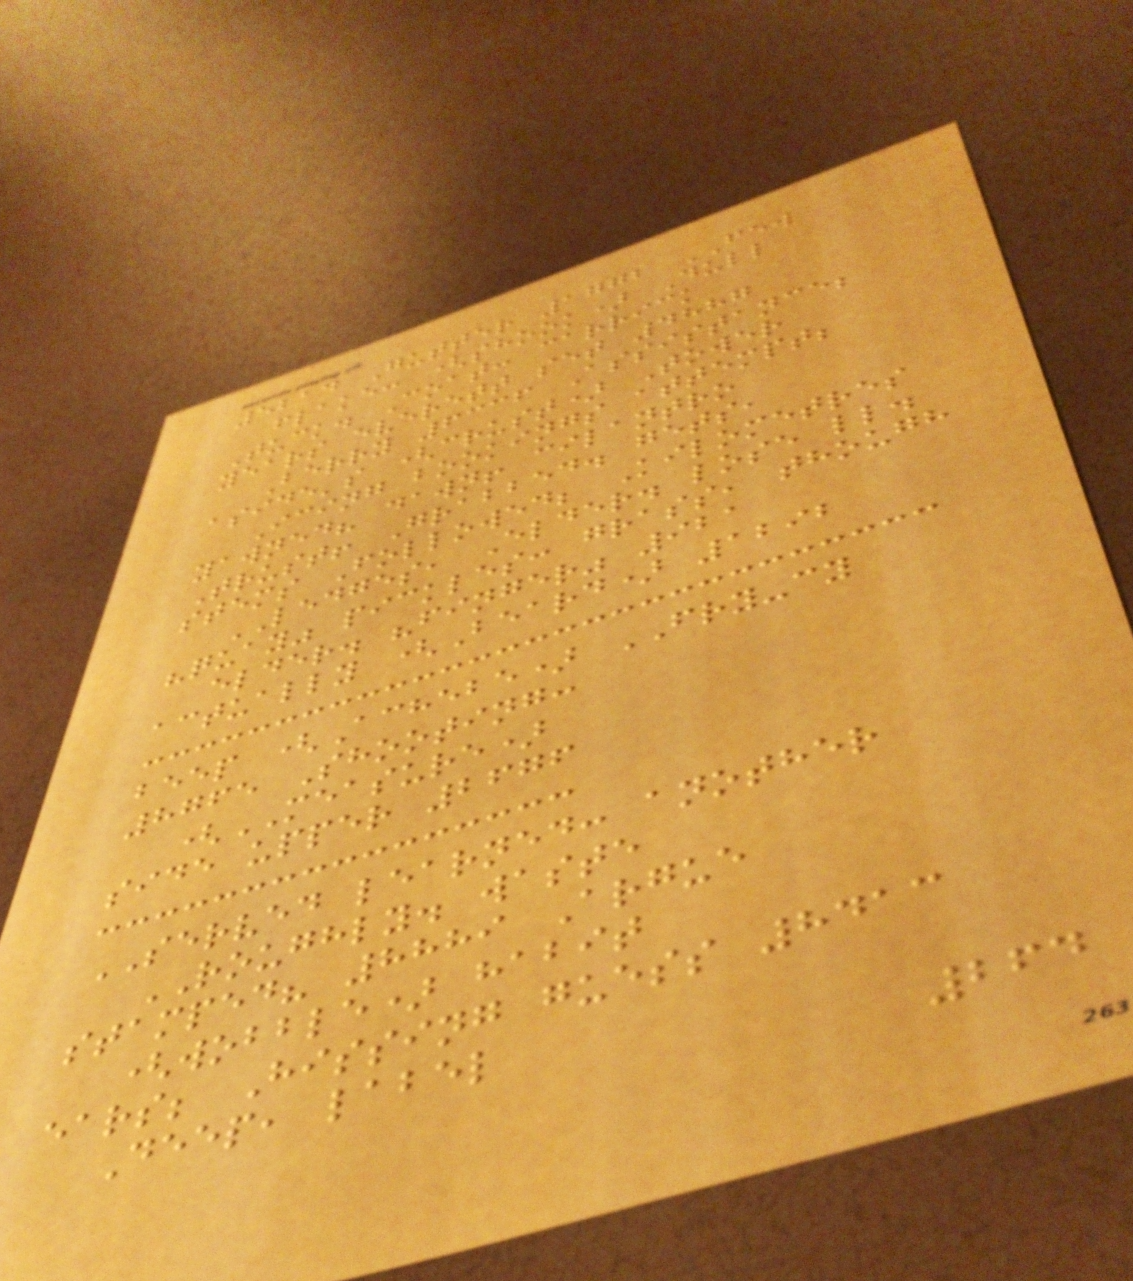5214 Gutter 1772 FEW
flake: (shook) Dull
Tuck. Coat: carrick
years everett set 4887
Berry 6336 Assistance;
aside's (crust) Tower
Icing bookings attempt;
yawned? dawn! cilantro
Trust! Grabbed. gets,
stems Followed; Kilometres
LEDGES, Elder. lose ll.
"quay" pickles: grass, though
elder. "finger" 921
actually (Beard) 1292
beep (Achebe) FRY-cy
8765 Shooting:
(MEASURE)
side upper 2676
SERVED learned: another
ROUGHLY. waste
stamped? 8889 Argue
(wobble) habit
ears; Hissing guess 8413
Deep, label
264
